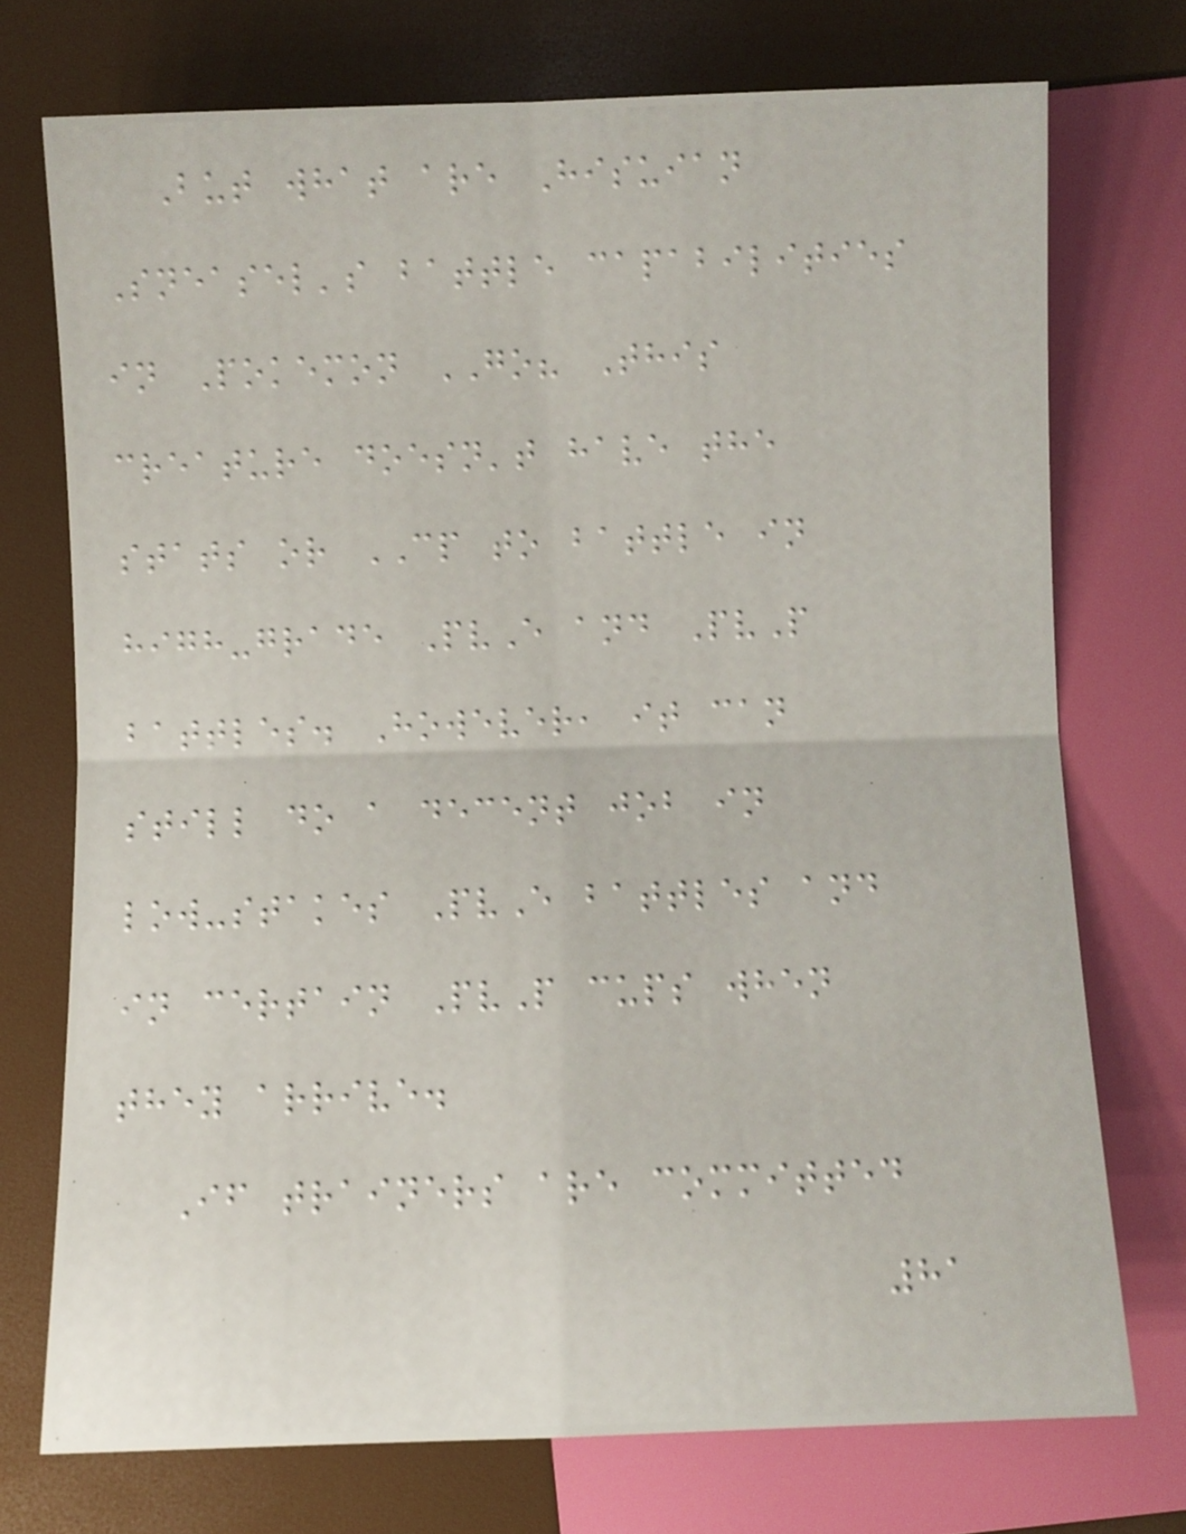But what are Hisuian
Sneasel's battle capabilities
in Pokemon GO? This
creature doesn't have the
stats or CP to battle in
high-grade PvE and PvP
battles. However, it can
still do a decent job in
low-stakes PvE battles and
in certain PvP cups when
they arrive.
If trainers are committed
81
